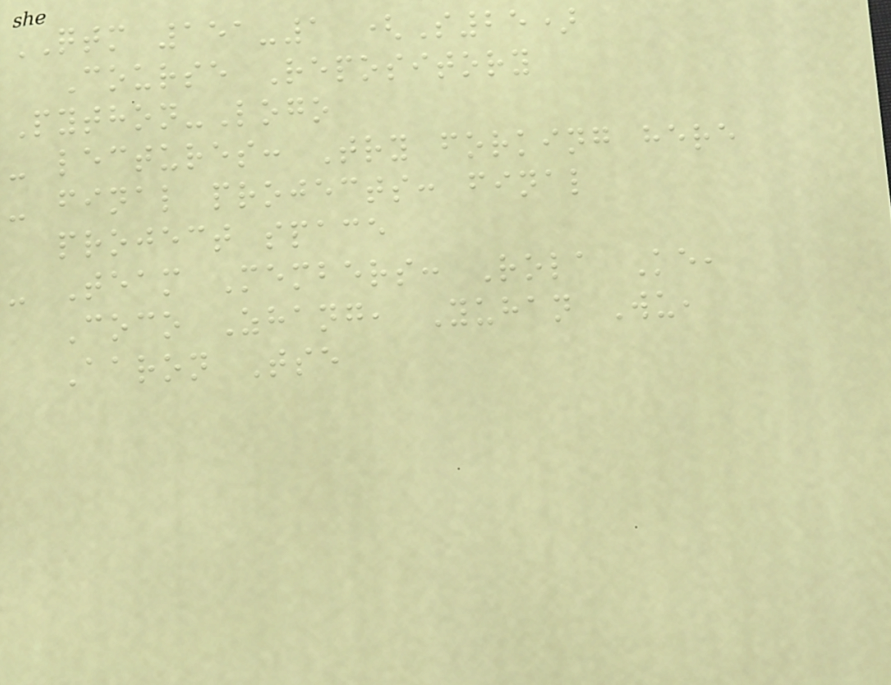QTM 151-1 (S25)
Course Repository
Python-Logo
- lectures: Try forking here
- final projects: final
project space
- Team Members: Rola Ke,
Coco Zhang, Yuhan Wu,
Aaron Tse
